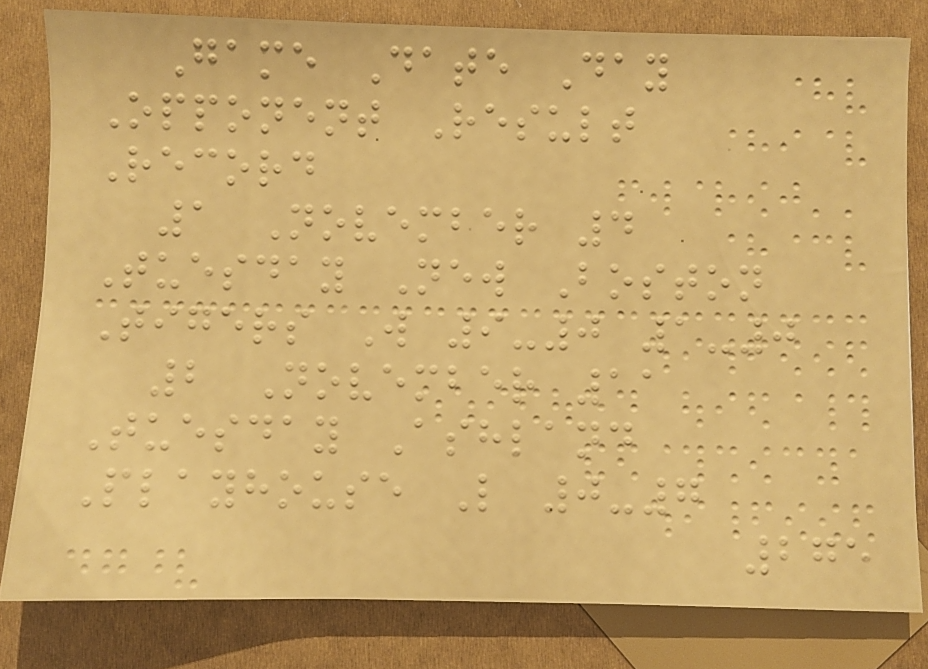Game Date Day
Opponent Result
Record
1 November 4
Tuesday New Boston
Tigers W 9-0 1-0
2 November 11
Tuesday Ashland
Playhouse L 0-7
275
